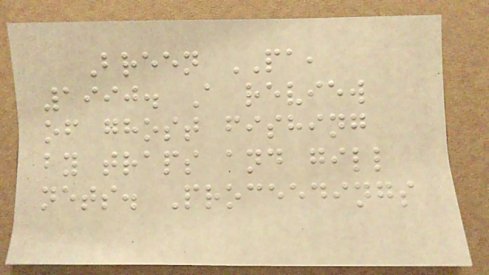Breen PA,
1990. A review
of ghost fishing
by traps and gill
nets. Proceedings
